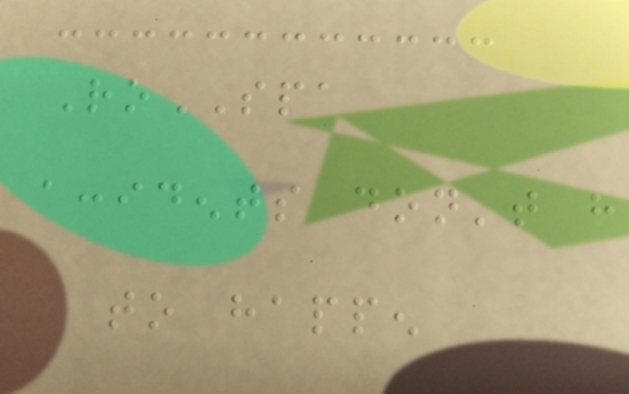RoSPA
accidents don't have
to happen
